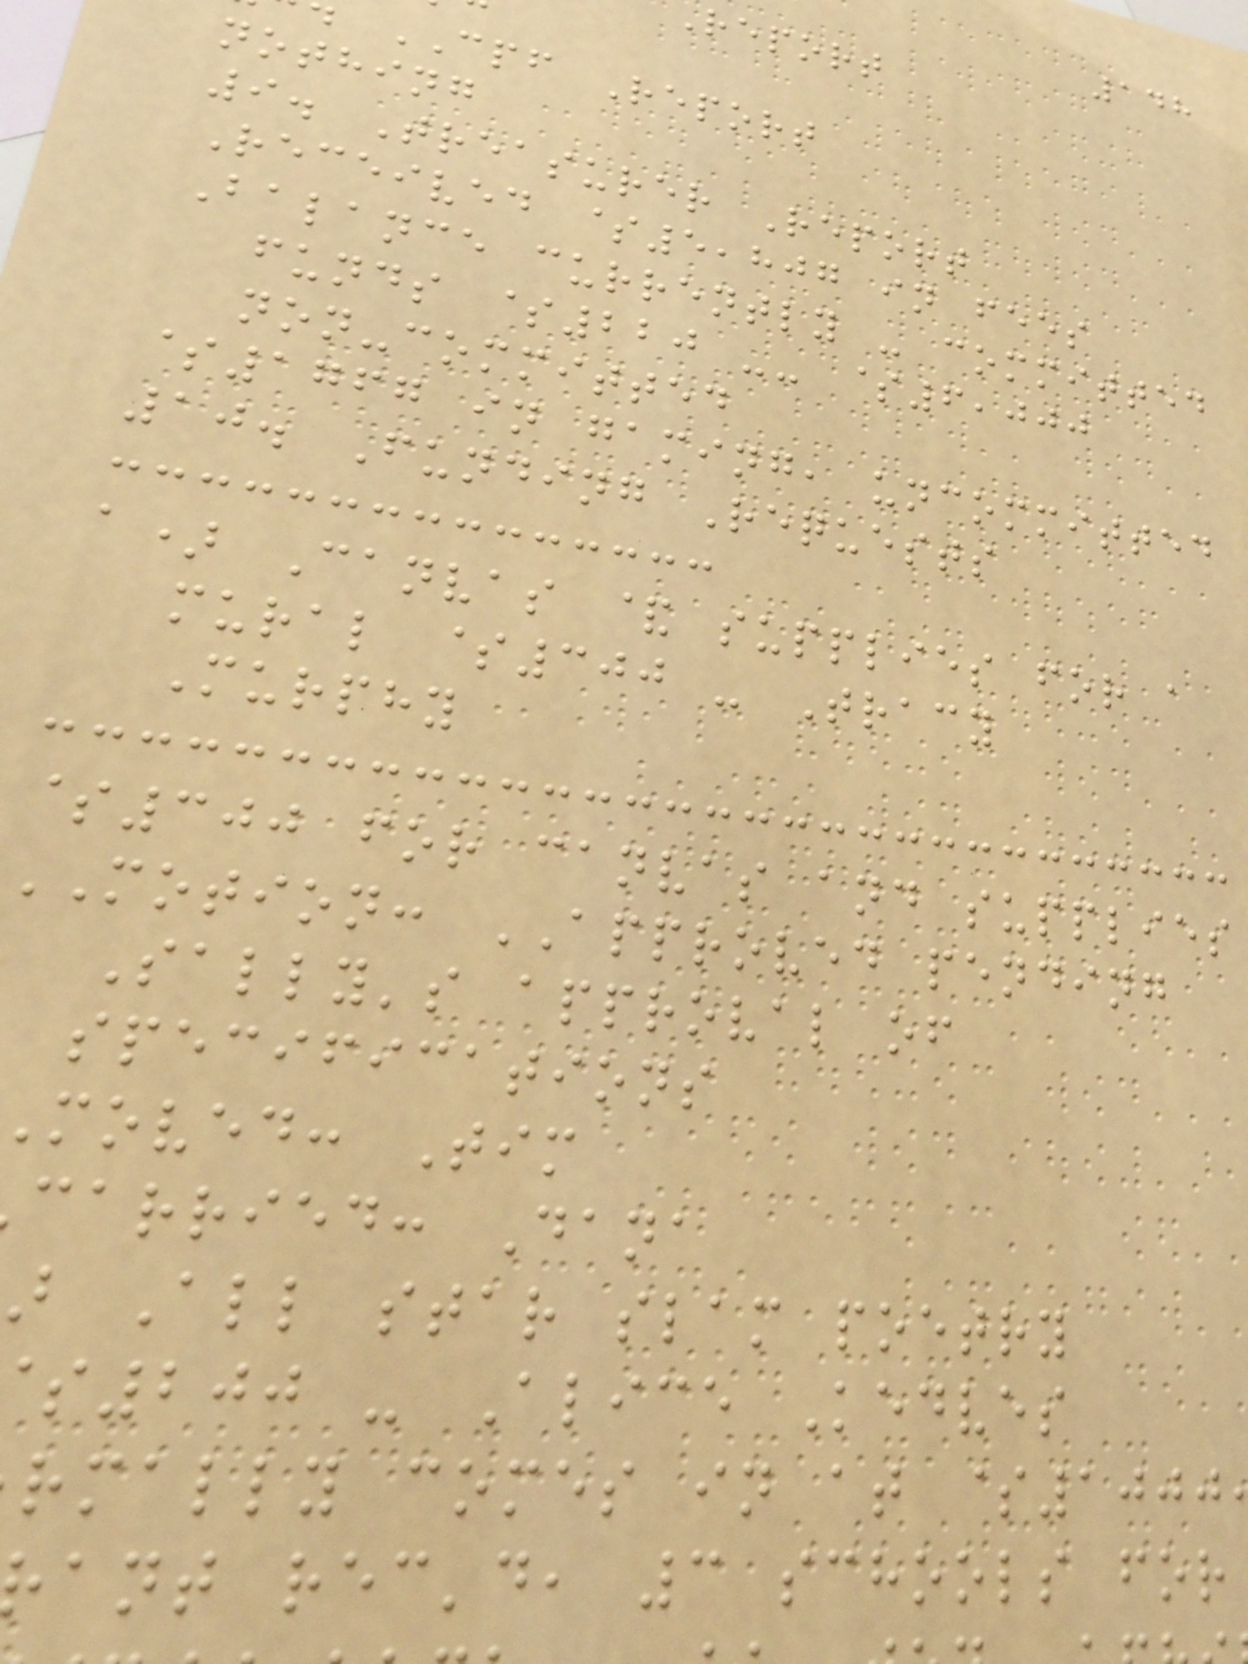148
report
CPF Report
nothing
9. Treasurer Report
Received $5,807 in fees
Balance currently - committed
funds $220 -- $6,000
non-committed
$1767 in gaming, uncommitted
10. Funding Requests
a) Canvas & supplies for a
mural $300 - Tracy
Murphy
$300 for canvas and supplies
motion: APPROVED pending
Sally's approval of
specifications
moved: Tim
carried: Dana
All star slam poetry
200 - Alice Kedves
rmally comes in at $1000
ant rec'd, 3 schools for
